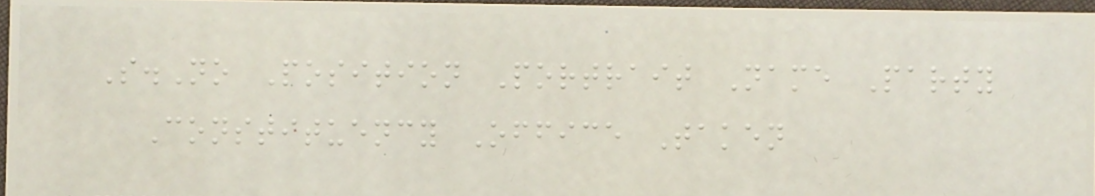S.No Position Portrait Name Party
Constituency Office Taken
